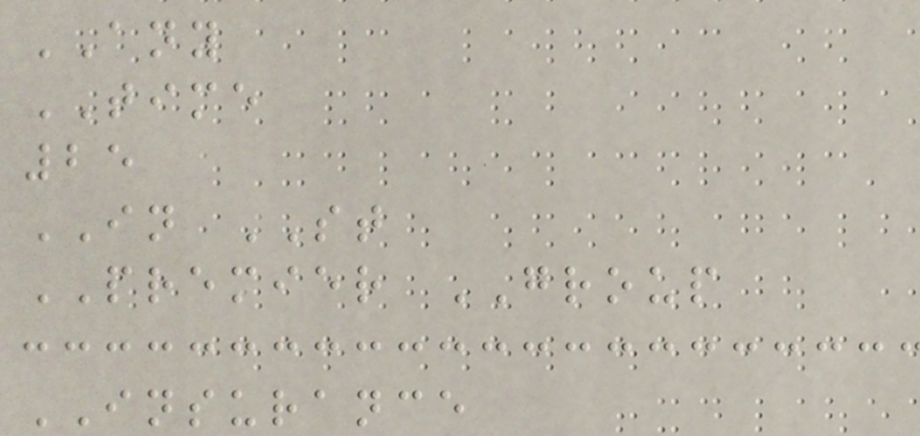ANY
TIME
25
IN ST
PREMIER GROUP
INSURANCE
